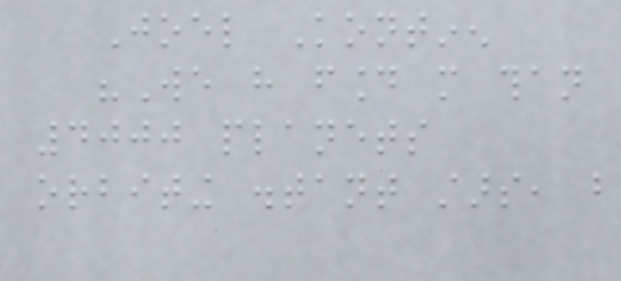Joel Kontinen
"We have found more than
4000 planets
orbiting distant stars, but
